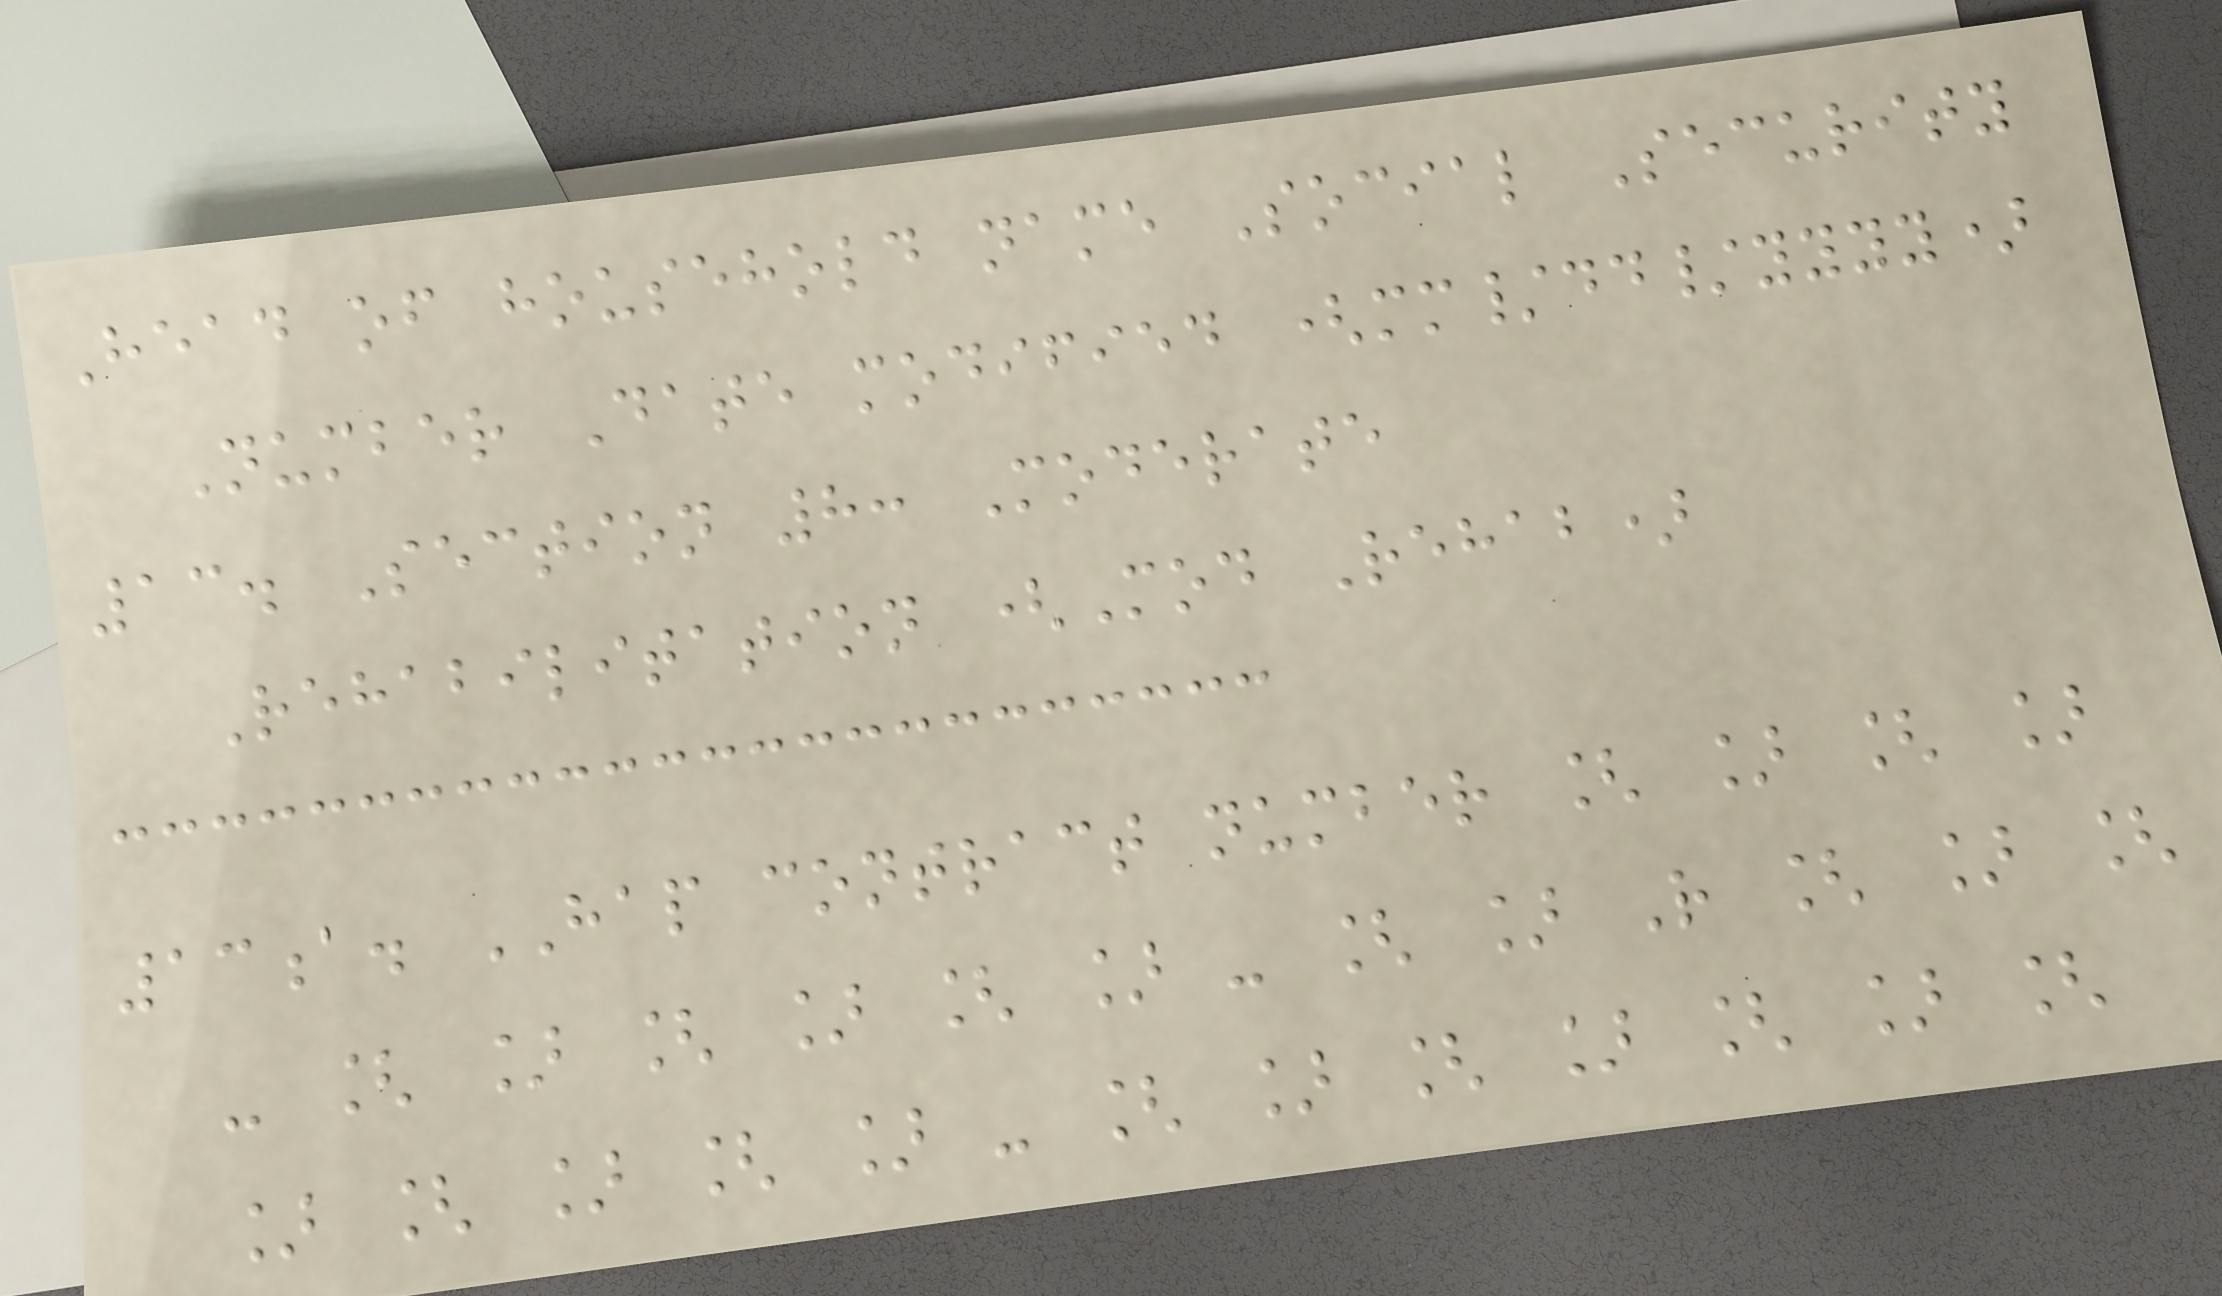Head of household name Social Security
Number Date modified (mm/dd/yyyy)
13. Section 8: Moderate
Rehabilitation (Mod Rehab)
13a. HAP contract number [ ] [ ]
- [ ] [ ] [ ] - [ ] R [ ] [
] [ ] [ ] - [ ] [ ] [ ] [
